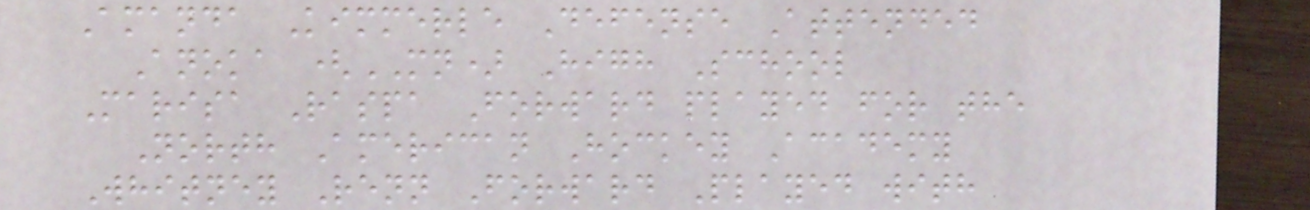Amanda Kimmerle Defense Attended
Anoka (MN) High School
Marisa Raspa Forward played for the
North American Hockey Academy
Whitney Renn Forward Played with
